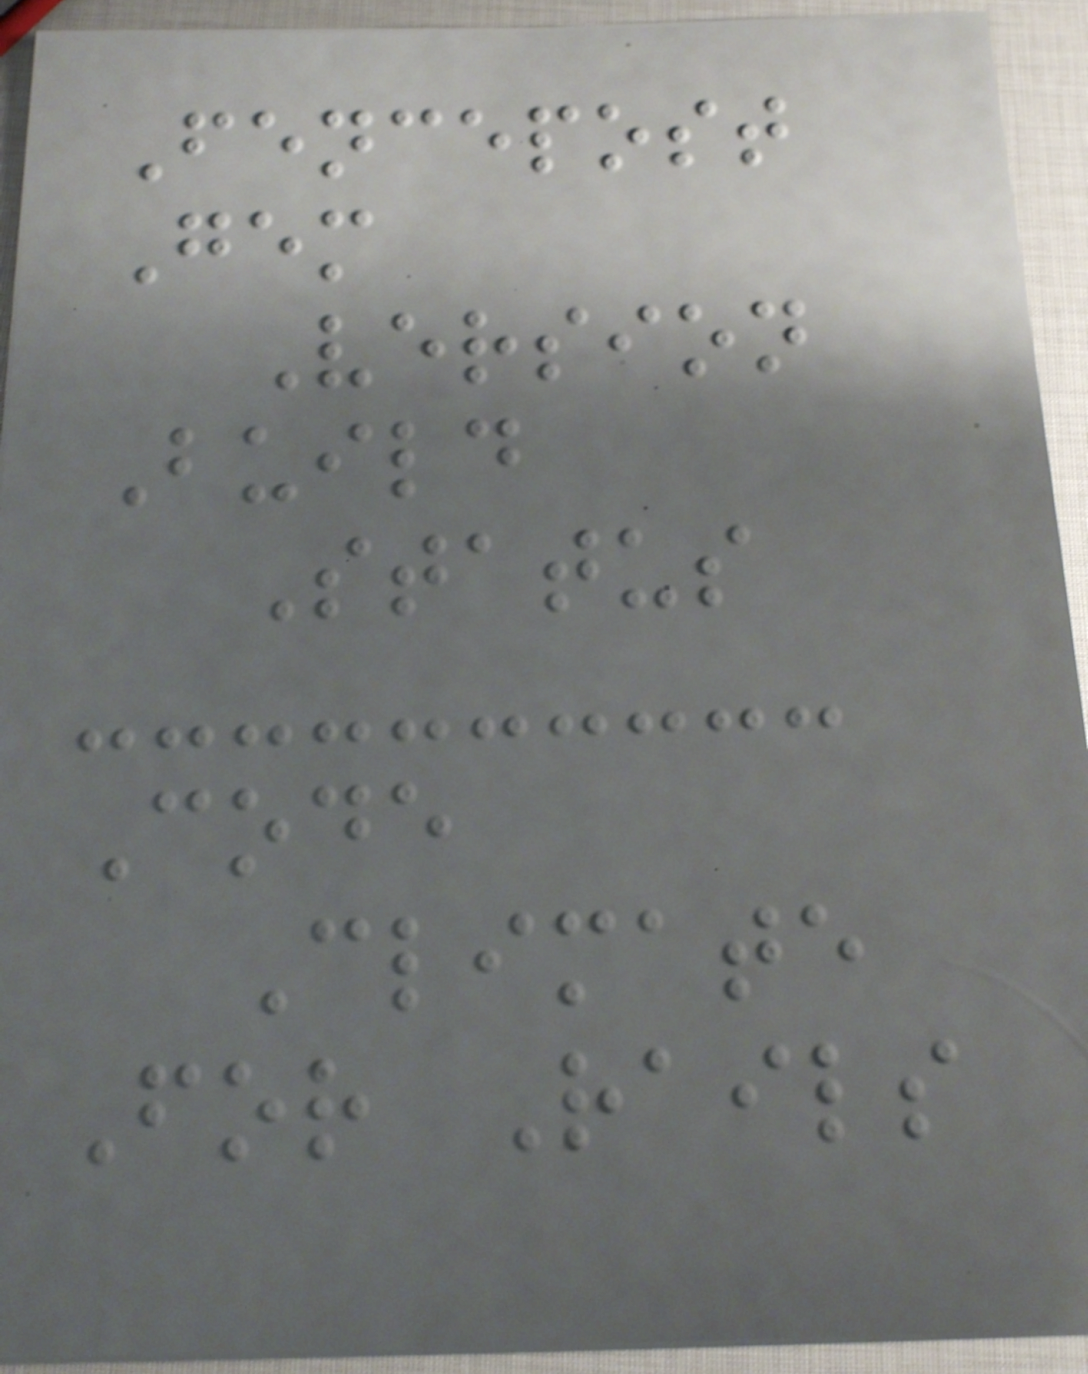Fencepost
Gem
Version
Build
Status
Code
Climate
For Rails
